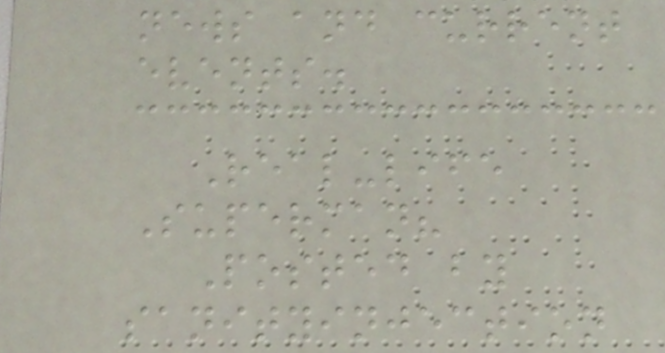news and current
events.
Real-life
Superman?
Posted by
sanityinjection
